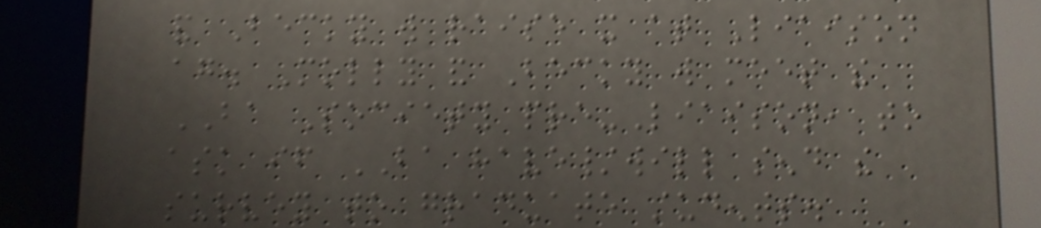and Becky will raise it at Liaison
again. Molly and Becky will meet the
BA Society pre-Liaison, to
ask if BA have/will send the
survey to graduate students.
